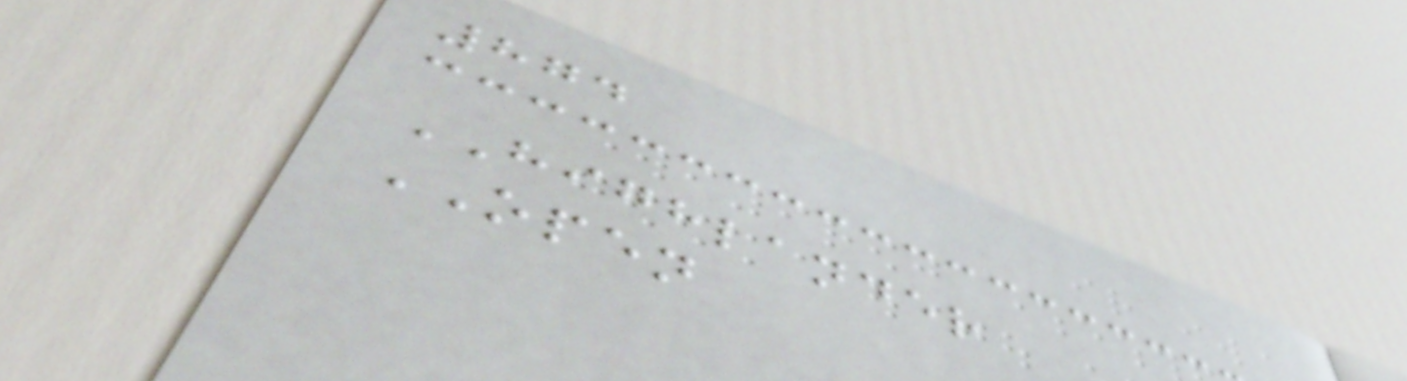874
HIGHLANDER
OPEN
